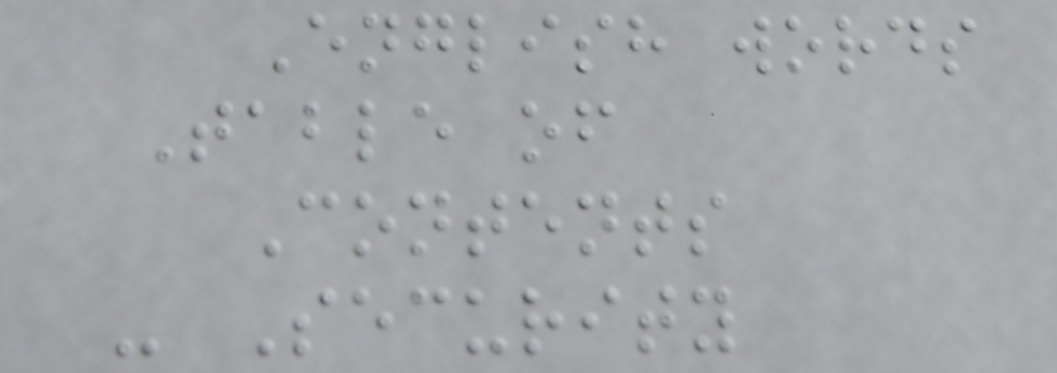English words
Table of
Contents
- Security
